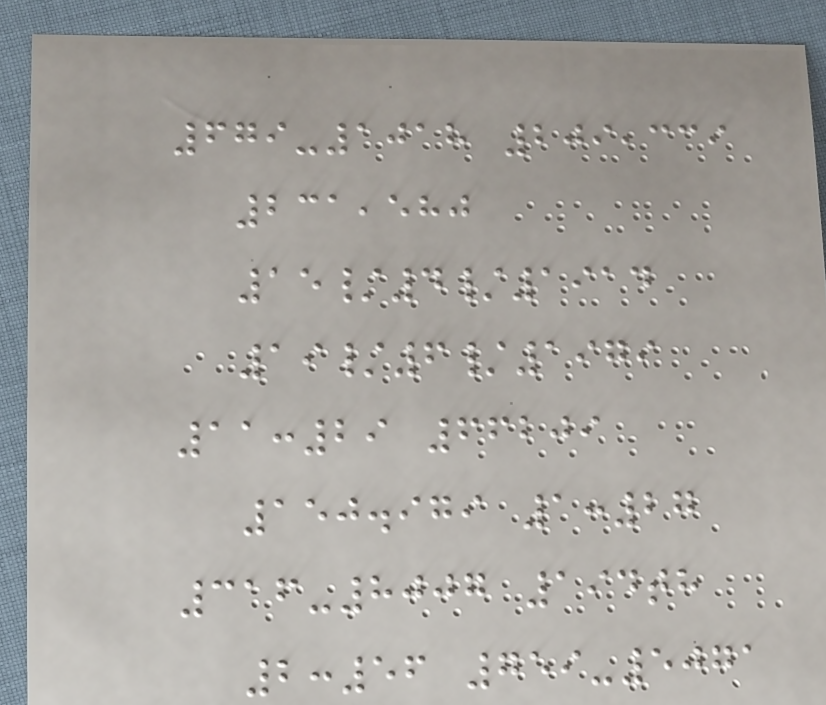679-1018 209,339
231,580
15/4/1914
19/6/1979
11:29 66209
150.979 1:27
316-8007 194th
2:56 759-5071
